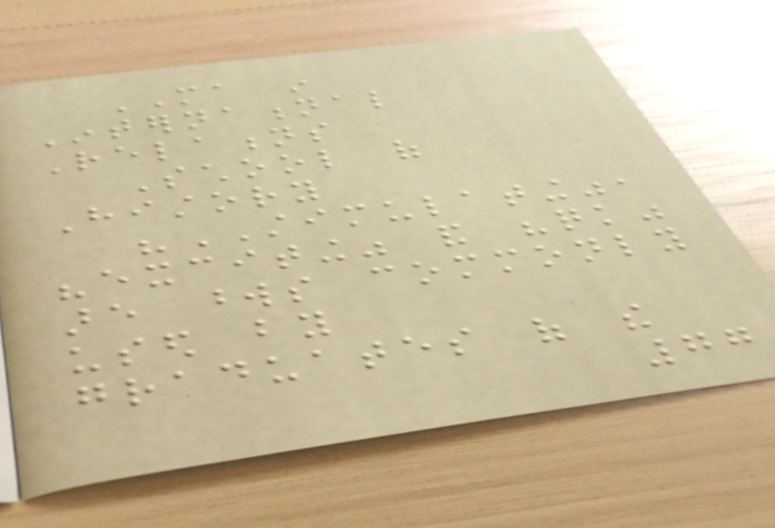MA in
International
Relations
School of
History
"STIMULATING",
"exciting" and "quick"
are words commonly
used by
graduates of the
77
